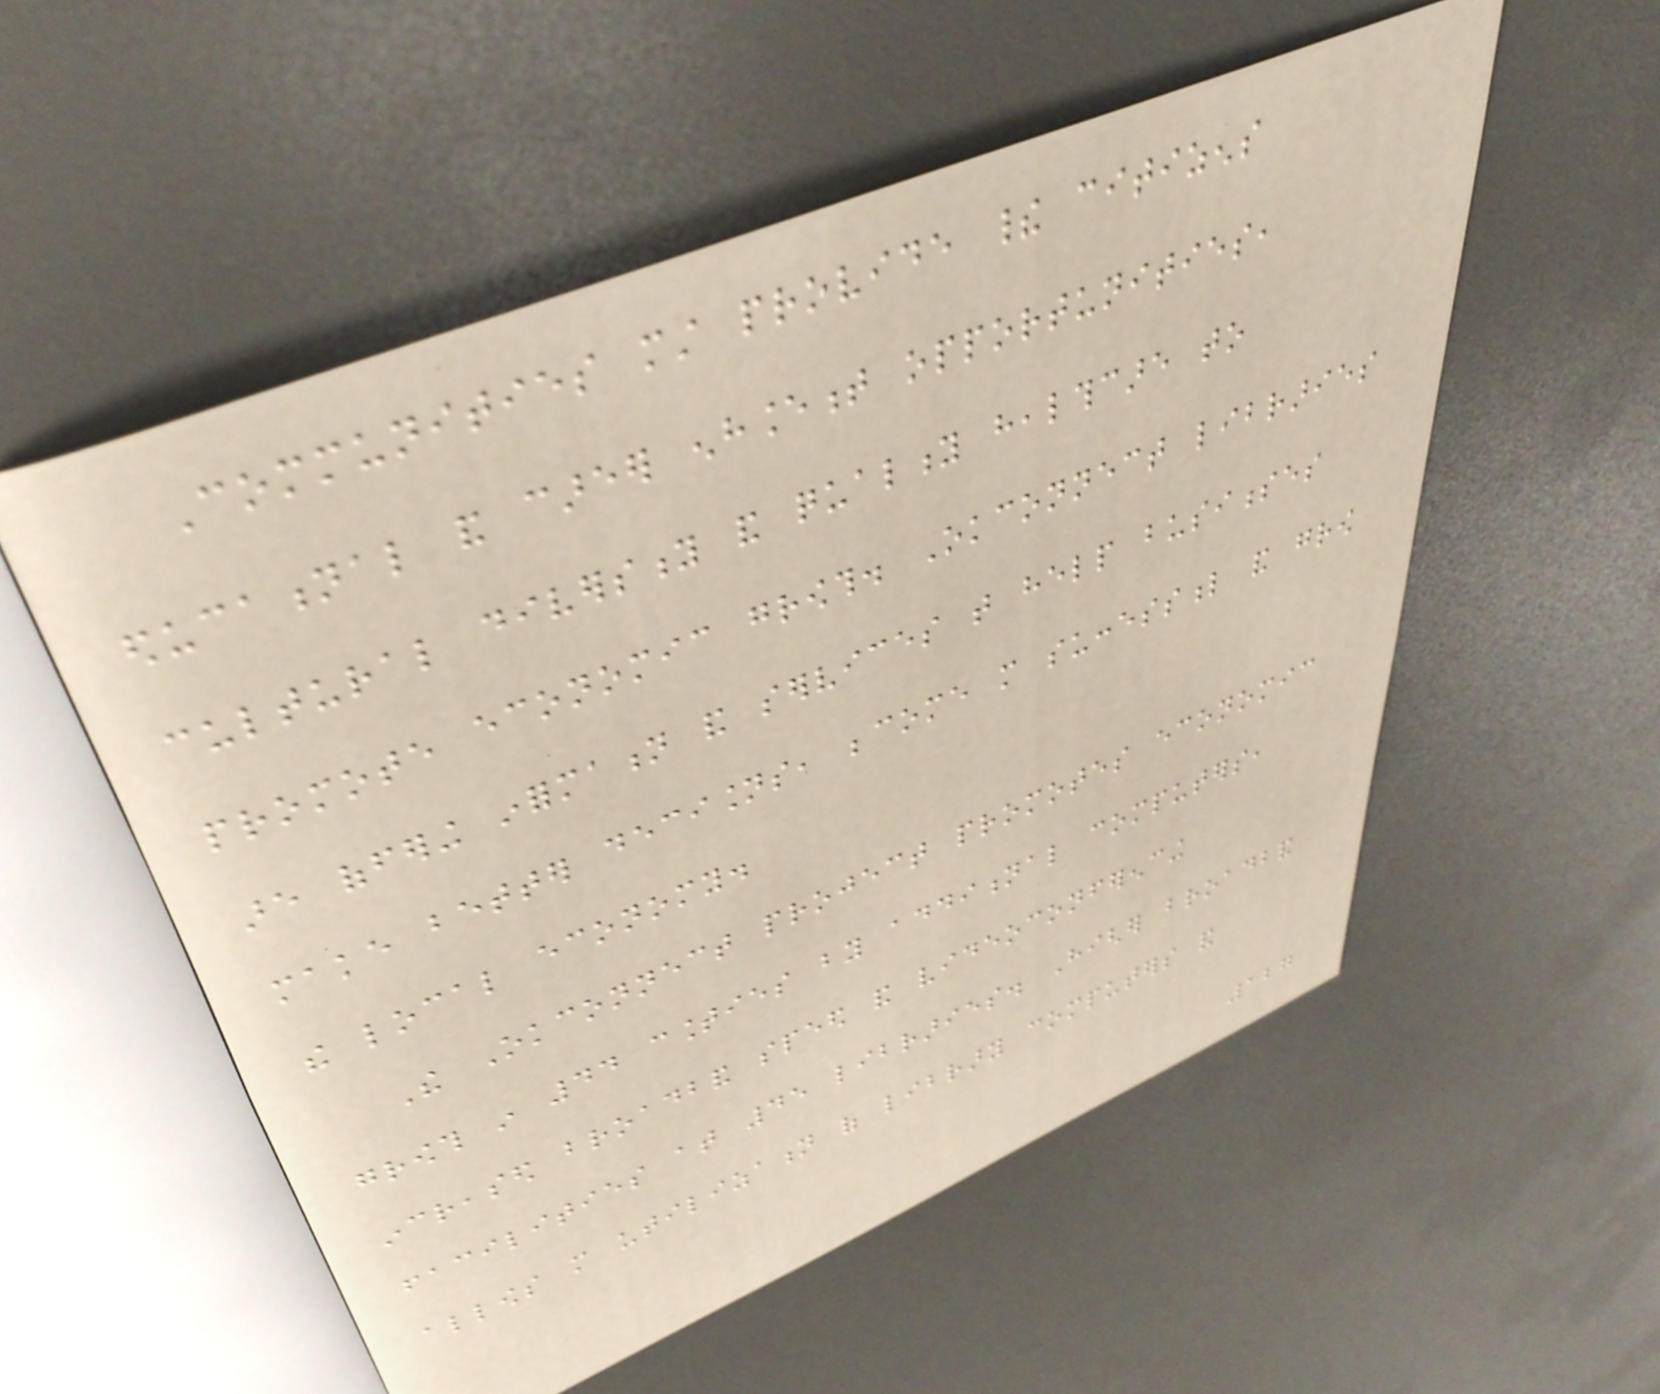Communities must provide their citizens
educational and career enhancement opportunities,
cultural diversity and quality healthcare to
promote economic growth. Okconnect libraries
are offering information and services that help businesses
make better decisions, become more successful and grow
the local economy.
The Okconnect project promotes economic
growth in 44 counties by additional computers,
increased broadband speed and videoconferencing
facilities at 45 libraries. Higher broadband
allows more utilization of library computers and
127
